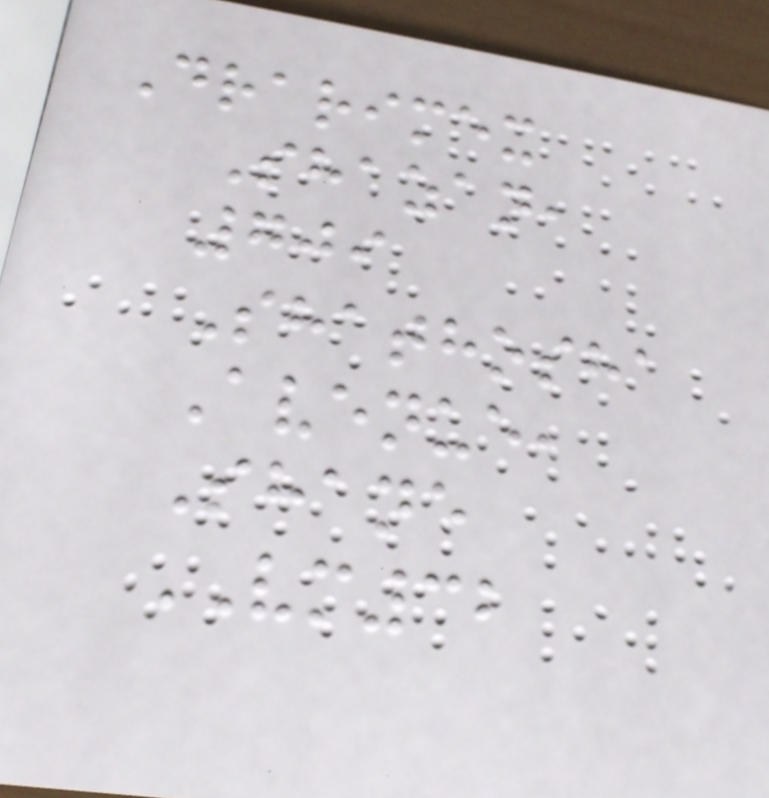Drarimex
Shazan,
709
Shathosha
Avenue,
Shane
VM32
